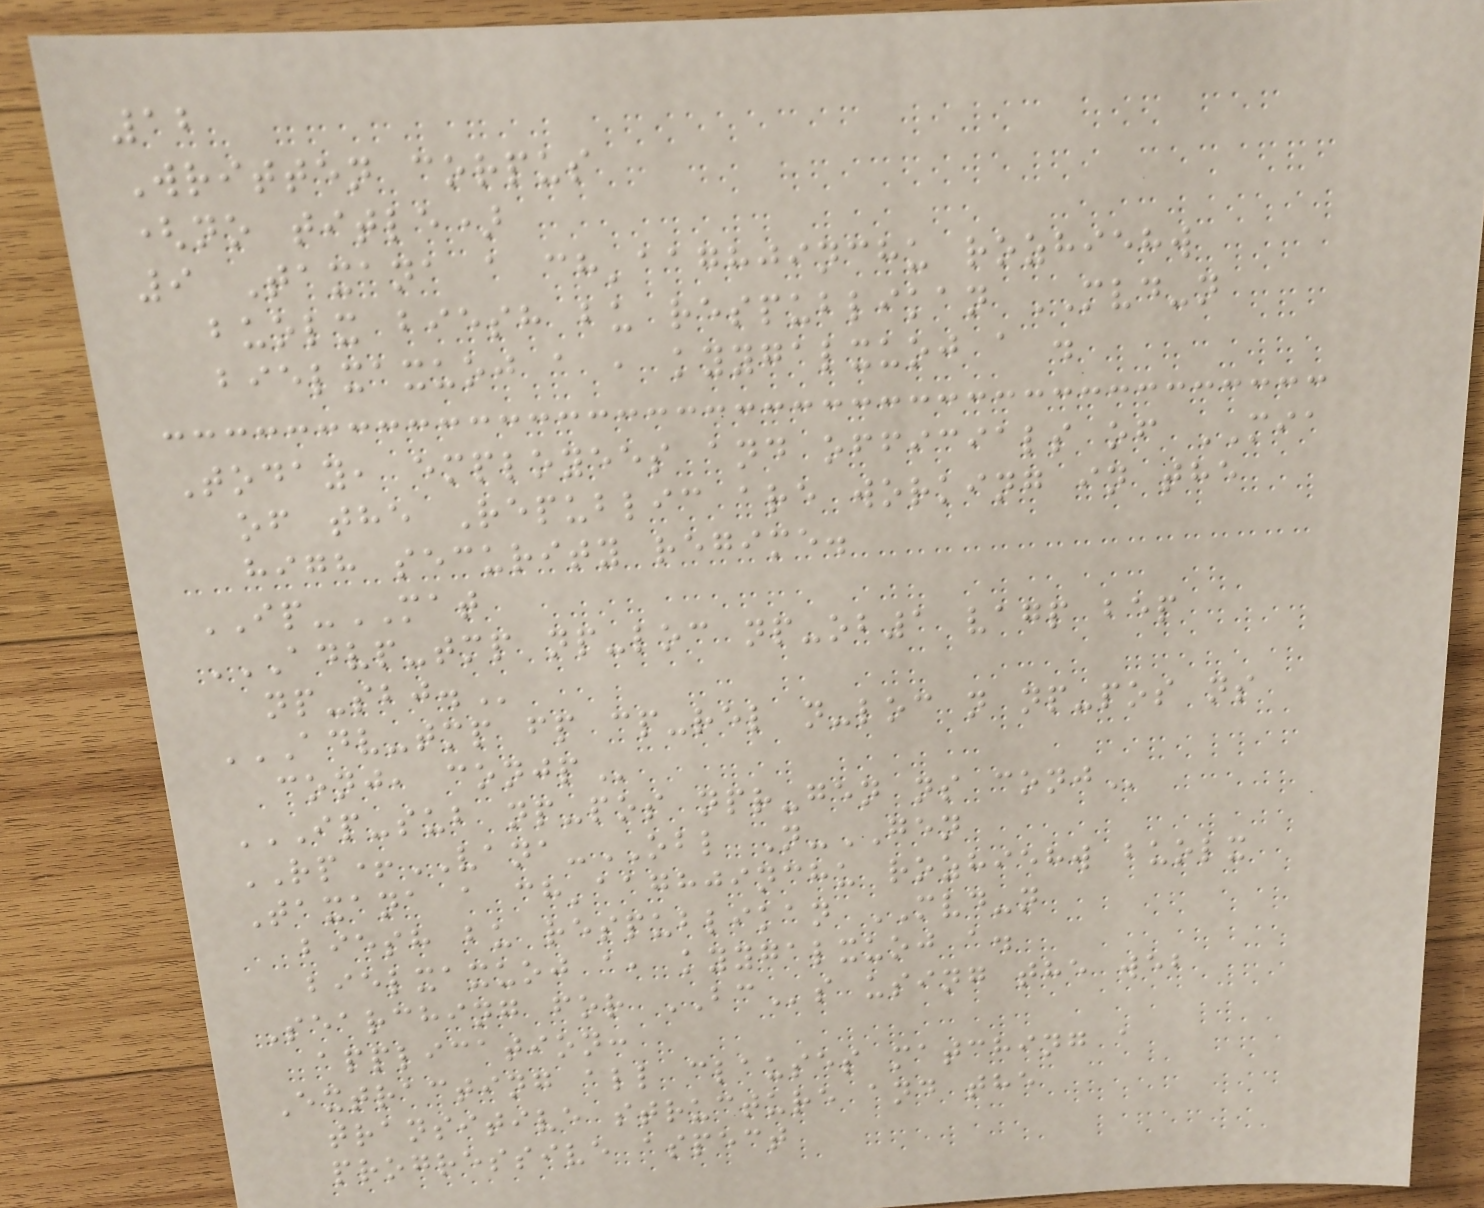12
Written corpus
(no title)
9 Taxana a ch'aaghjinchu rozhiehw
buolx biesh bu respublikan MVD-n
bielxaxuoj a , kyygalxuoj a .
Today, employees and officials of MIA
of the Republic are working in the
high security regime.
IP-MAT
ADVP-TMP NP-LOC NP-OB1 VAGP BEP
NP-SBJ.
ADV-TMP FP CP-REL N-LOC N NP-POS NS
CONJ, CONJP
IP-SUB NP-POS NPR-GEN NS CONJ
RP+VANA-OBL N-GEN
Taxana a ch'aaghjinchu rozhiehw buolx
biesh bu respublikan MVD-n
bielxaxuoj a, kyygalxuoj a.
Searching for BCs using the web
application:
Extracting all clauses matching a
transitive structure and the
progressive aspect
